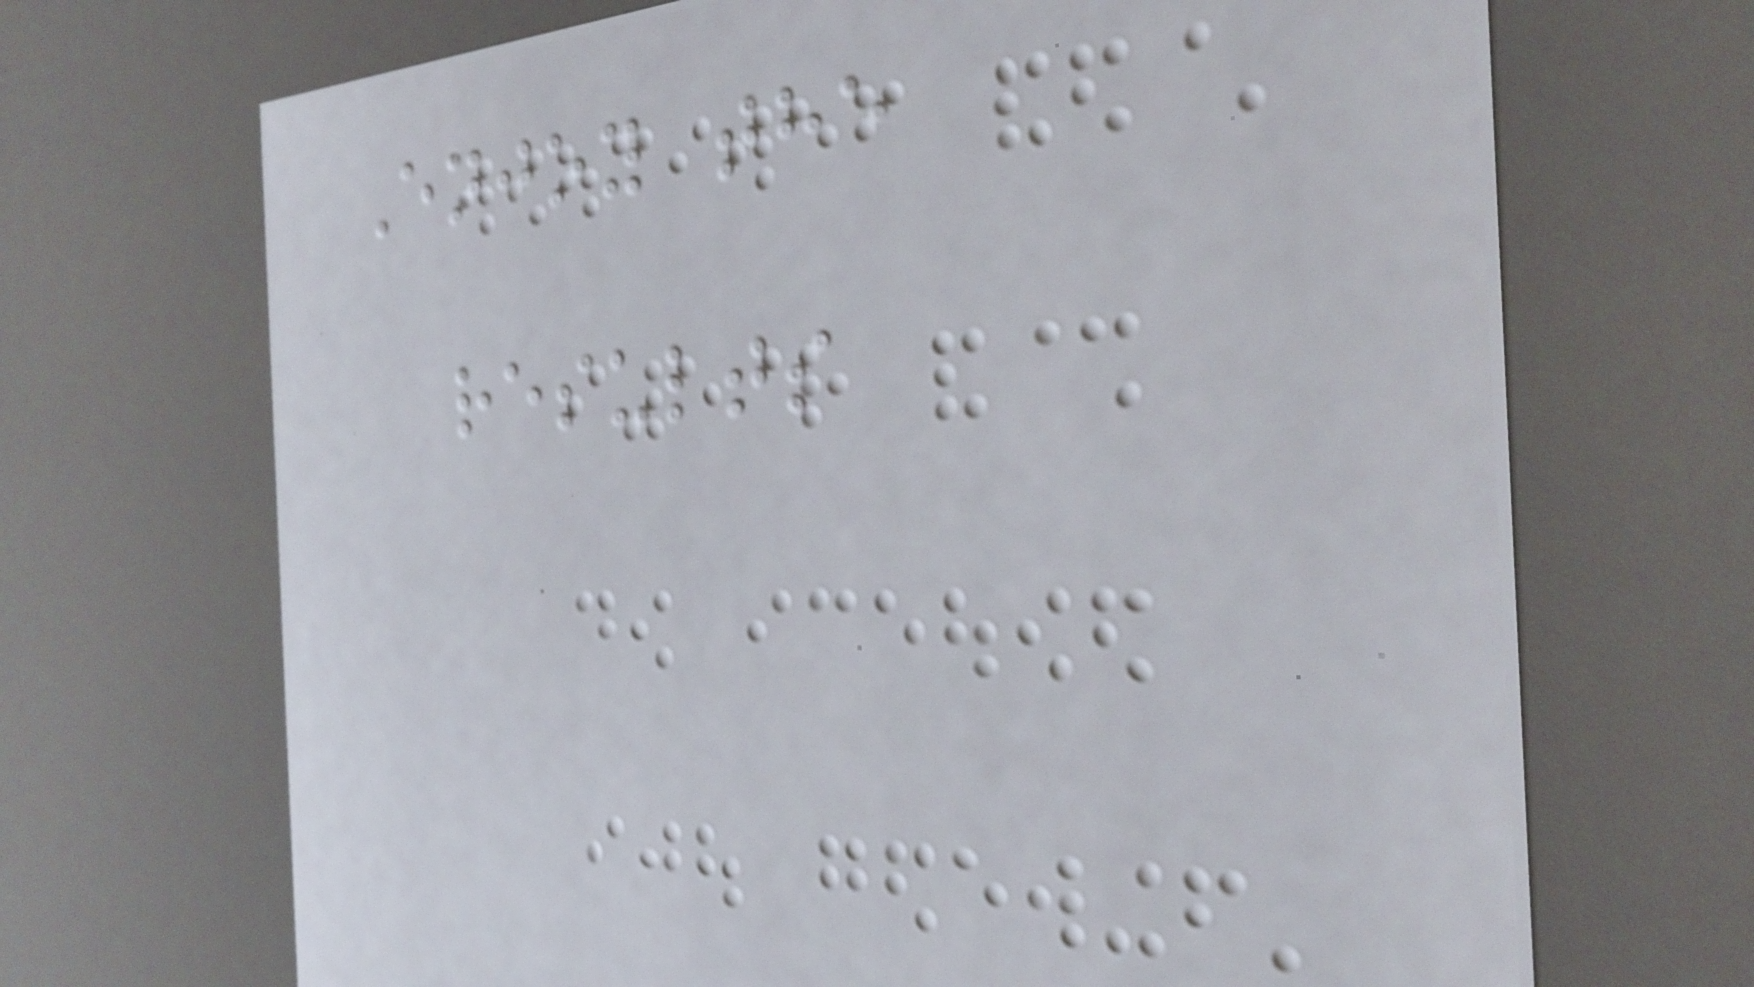Enjoy the
results
